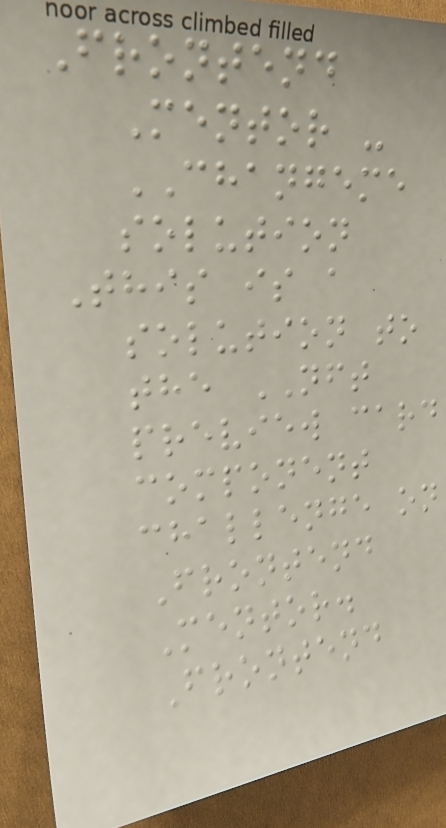Frontend
Mentor -
CHANGEME
solution
This is a
solution to
the NFT
preview card
component
challenge on
Frontend
Mentor.
Frontend
